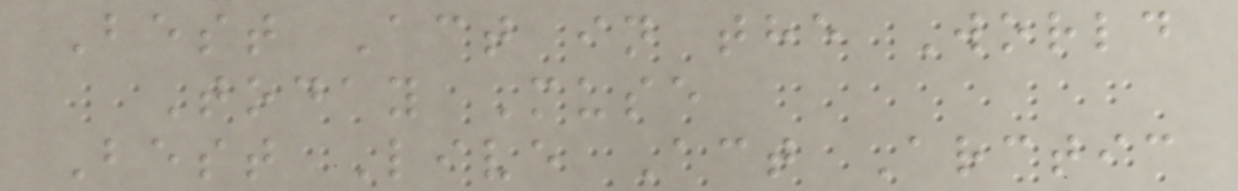Best Act in the World
Today Muse
Best Live Act Arctic
